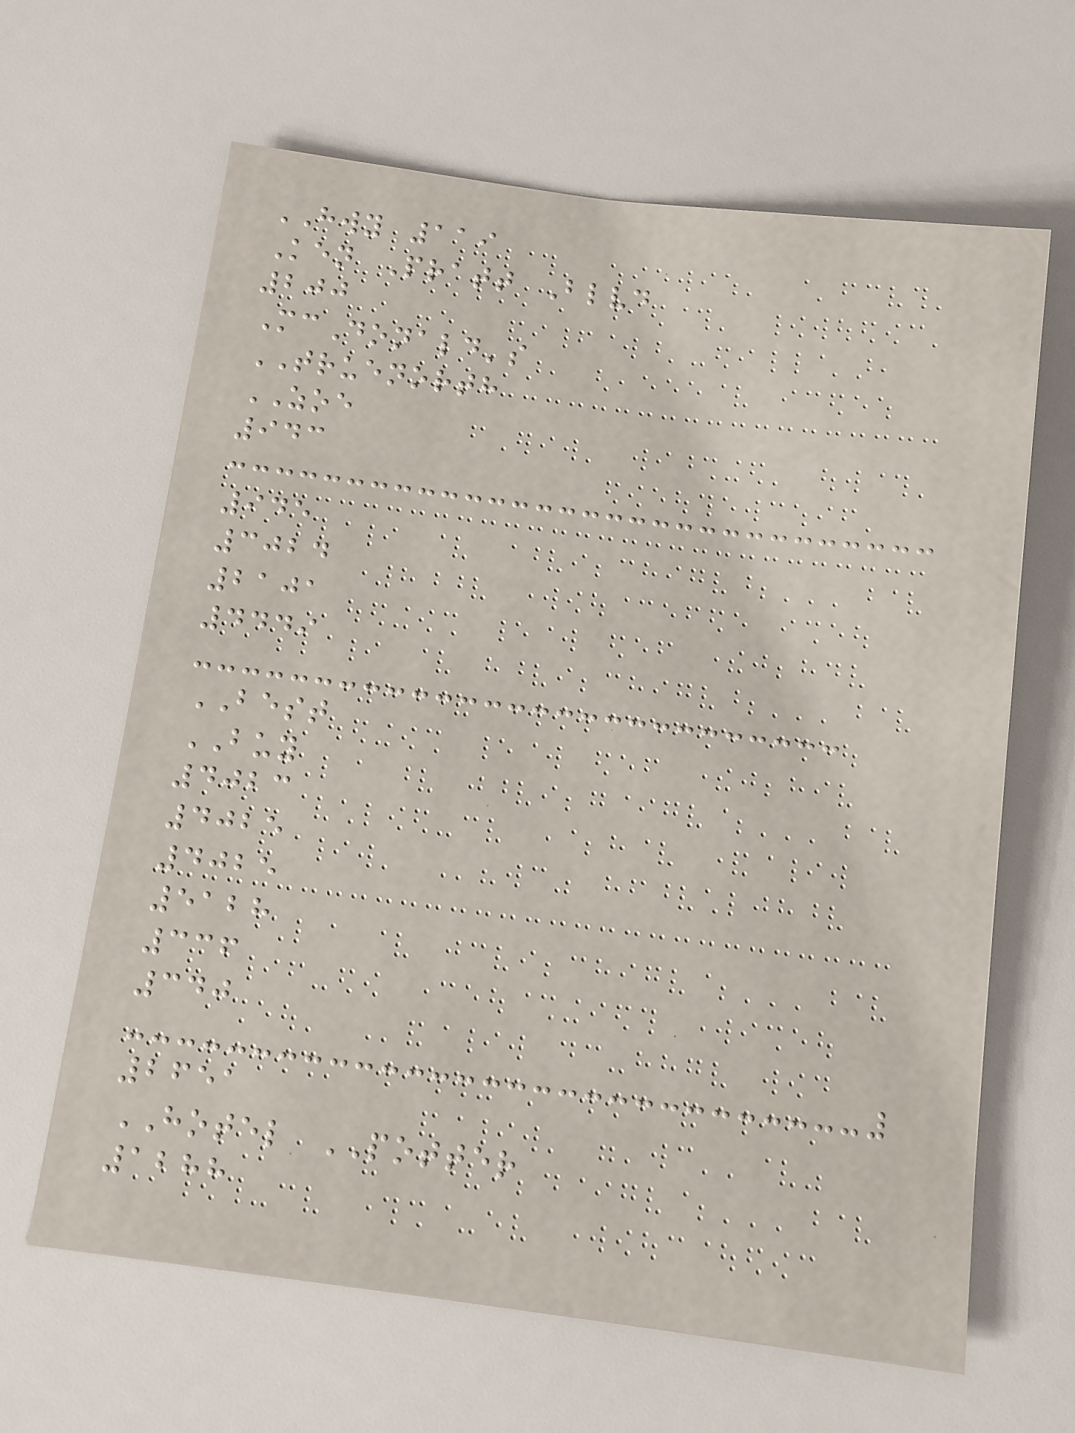HWY 119
Ken Pratt Blvd
200
McDonald's
TRUENORTH
ZOE
943
945
3024
2101
4449
BEST
BUY
4023
4025
4025
5128
336
340
2651
HOTEL POTTER
1288
